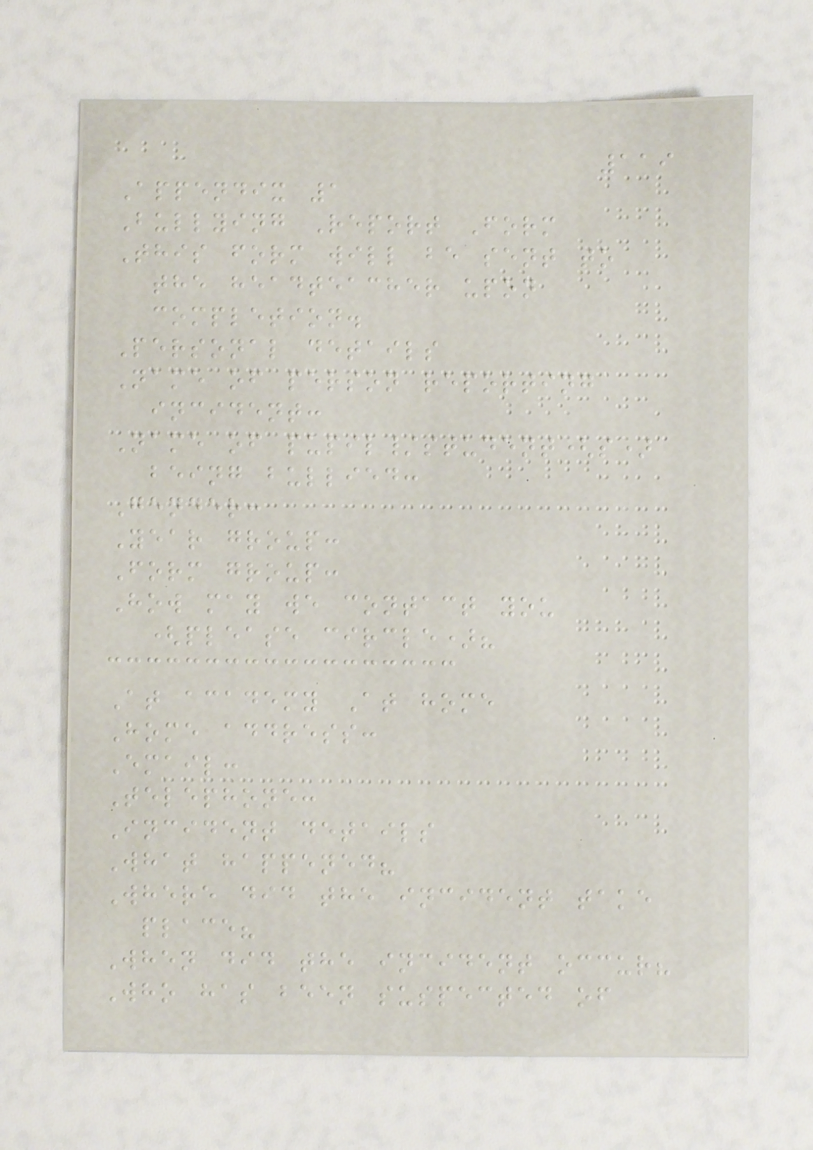119
Appendix 1
Bullying Report Form
This form will be sent to
the headteacher upon
completion.
Personal details
Name of person reporting
incident:
Name of pupil/student(s)
being bullied:
Gender:
Year group:
Form group:
How may we contact you
(please circle)?
At academy At home
Home address:
Email:
Telephone:
Incident details
What happened?
Where did the incident take
place?
When did the incident occur?
Who has been suspected of
